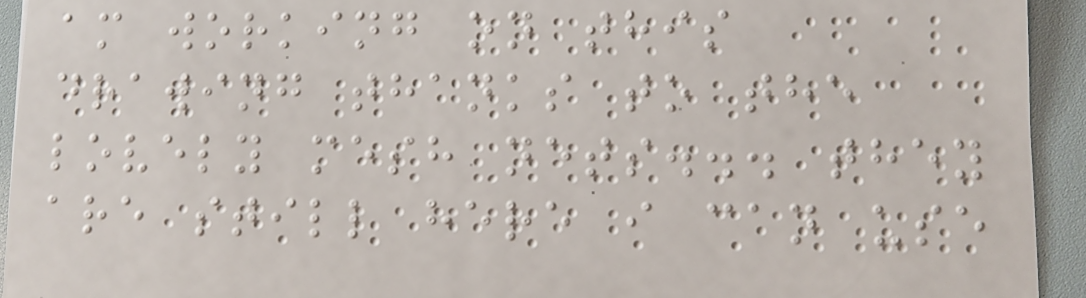am working on this
drawing thanks to the
lovely mesh nets... they
are still here i can use
